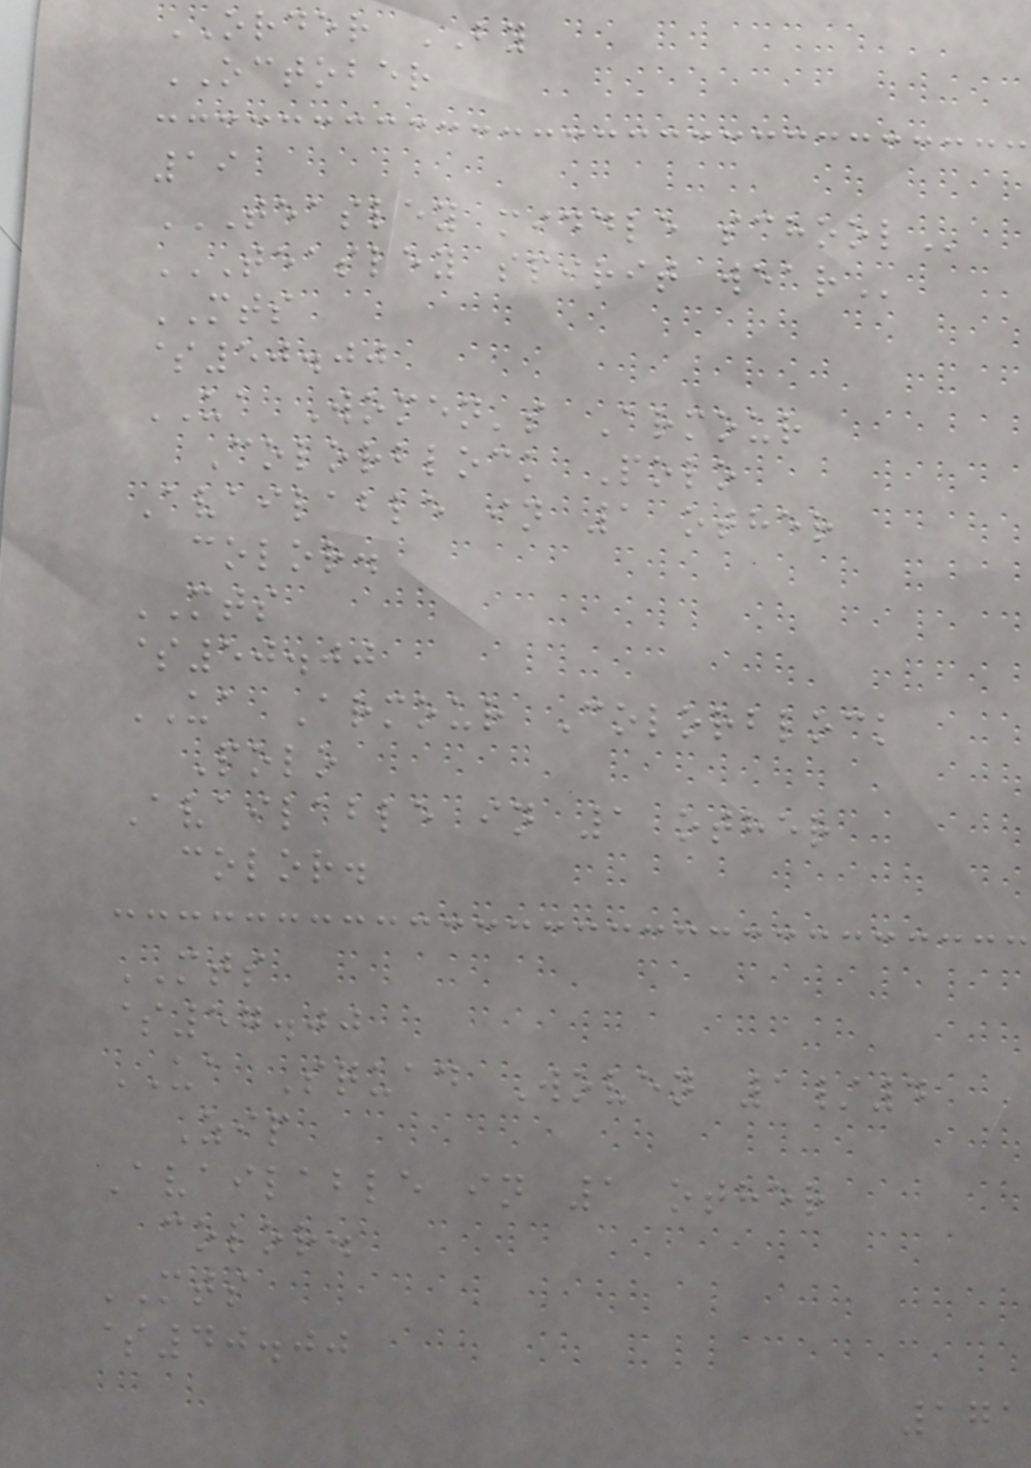ORDER BY
OCTOBER
19
TEASLEY MIDDLE SCHOOL
TEASLEY SPIRIT WEAR
MTS
$50.00
UA Women's Armour
Colorblock Polo
Available in 1 other
color.
MTS
$50.00
UA Armour Colorblock
Polo
Available in 1 other
color.
MTS
$57.00
UA Squad Woven 1/4
Zip
Available in 1 other
color.
MTS
$40.00
171
